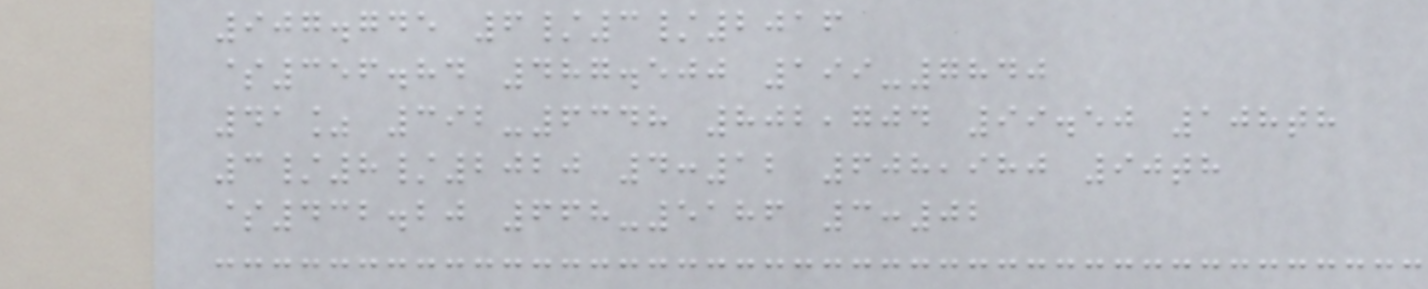907.745 6/3/2016
$356.84 487.500 199-7840
41% 392-6348 802,704 99.50 108th
3/8/2020 4:12 608,980 90th
$432.20 668-5186 3:02
